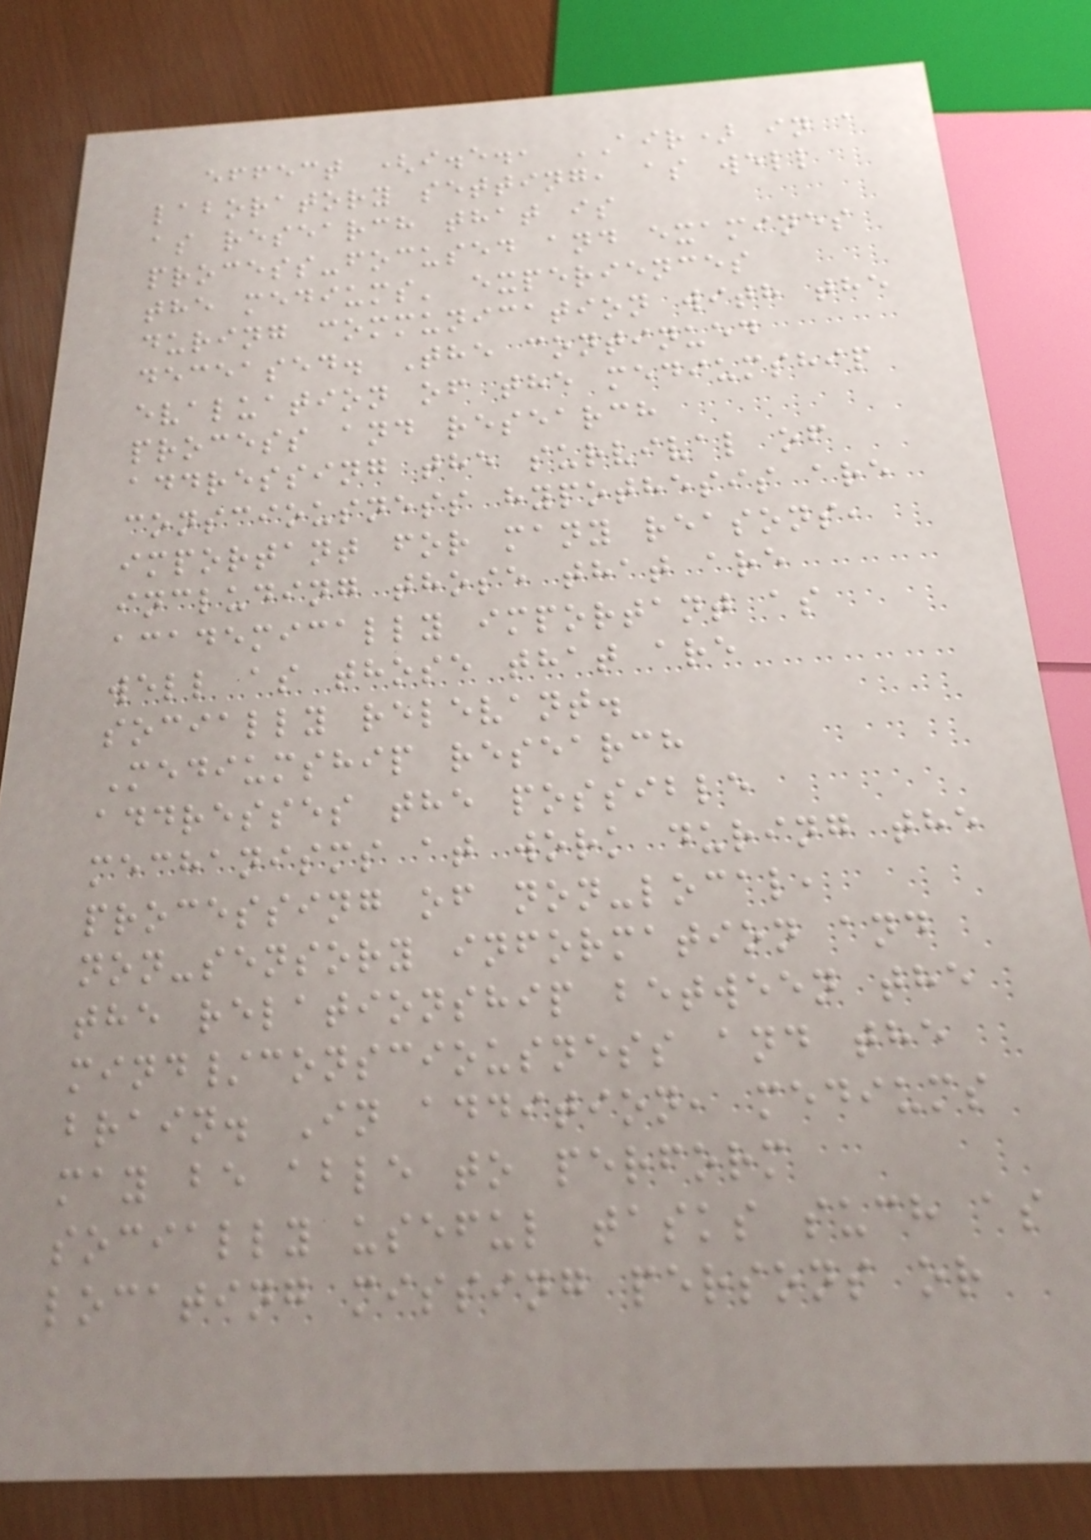effect (i.e., AIR) in a
laboratory setting, as well
as research that is
process-focused and examines
the mediums' experiences
during communication with the
deceased. The continued
evaluation of the mediumship
process and research
addressing the survival of
consciousness hypothesis are
important for many reasons,
including those that are
academically important as
well as those that are
socially relevant.
Mediumship research
addresses the possible
mechanisms at work during the
processing of non-local,
non-sensory information and
the relationship between the
mind/consciousness and the
brain. In addition, mediums
may be able to perform
socially useful tasks such as
locating missing persons or
